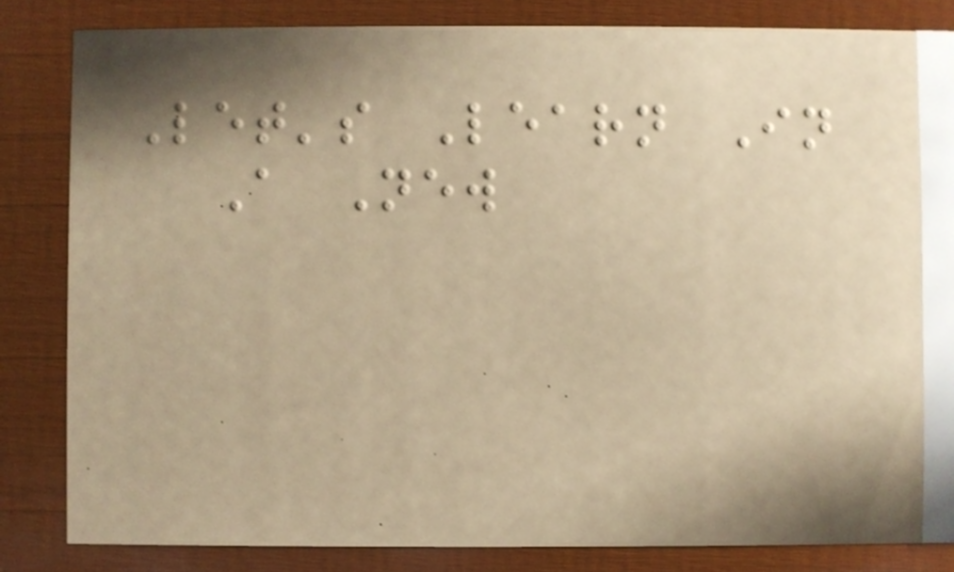Let's Learn In
A New
